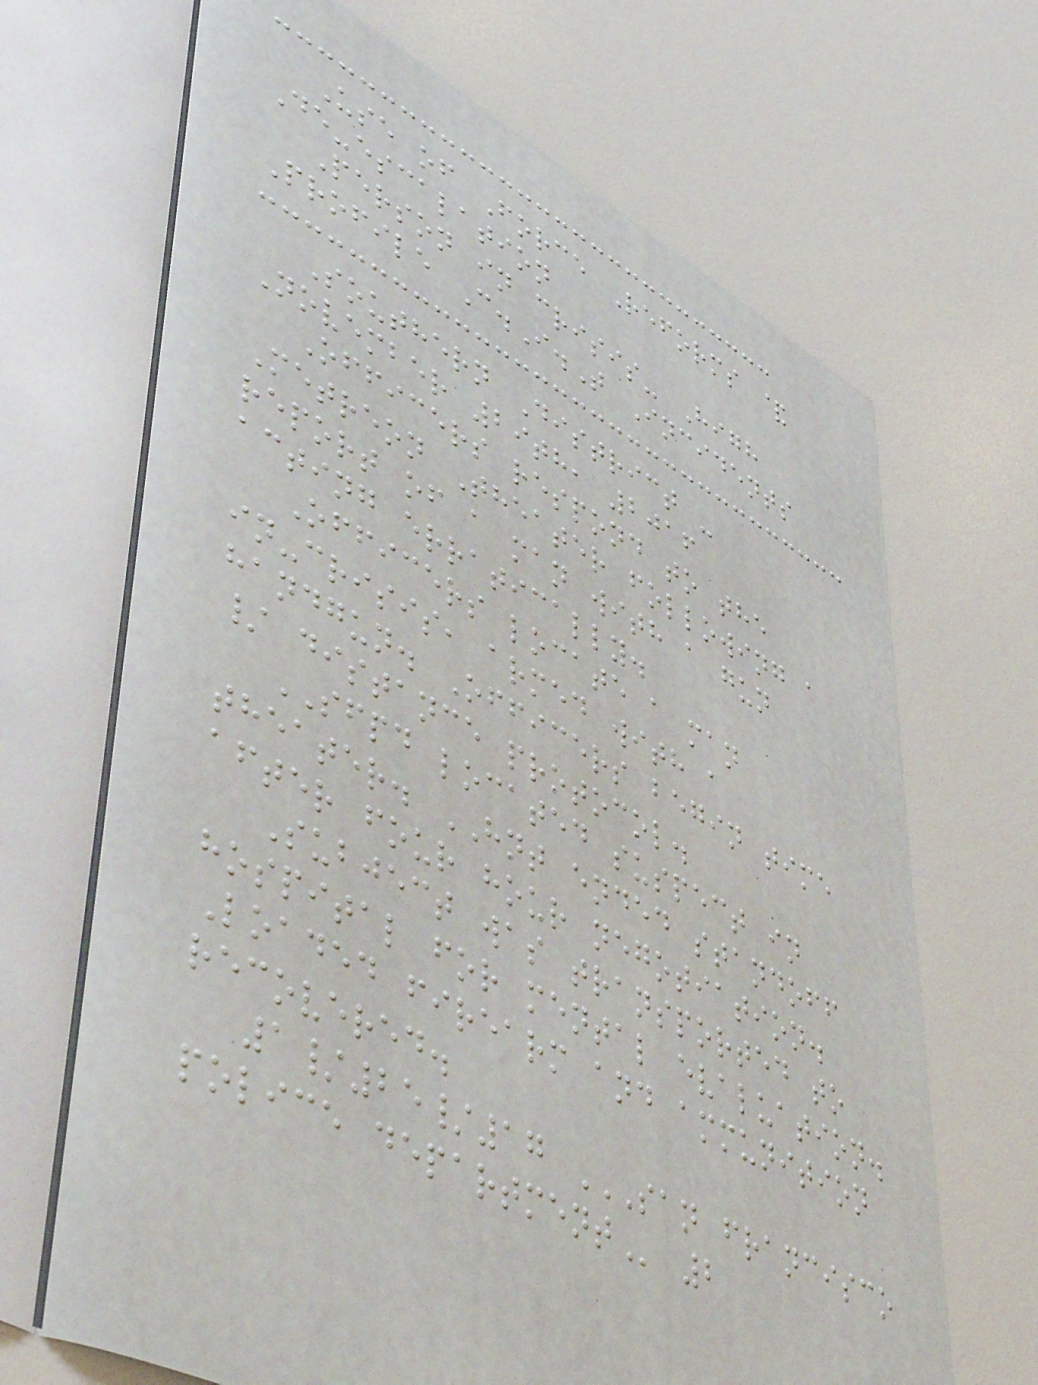Use of Force Reforms &
De-escalation
Person in crisis- High
Profile C.I.T Incidents
Southern District -
November 29th, 2016
Officers respond to the
Metreon Theater following a
report of a man with a gun
acting erratically.
Officers locate a man
in-crisis, armed with a
handgun. Officers begin time
/ distance protocol.
SFPD located suspect in
theater. HNT ended standoff
after four hour negotiation.
Subject was transported to
hospital for mental evaluation.
Loaded firearm and ammunition
recovered.
1/25/17 SAN FRANCISCO
POLICE DEPARTMENT 2
